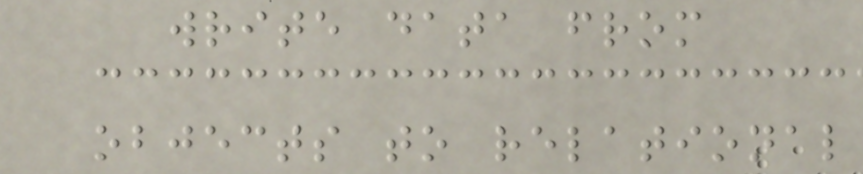write data from
objects to relational
